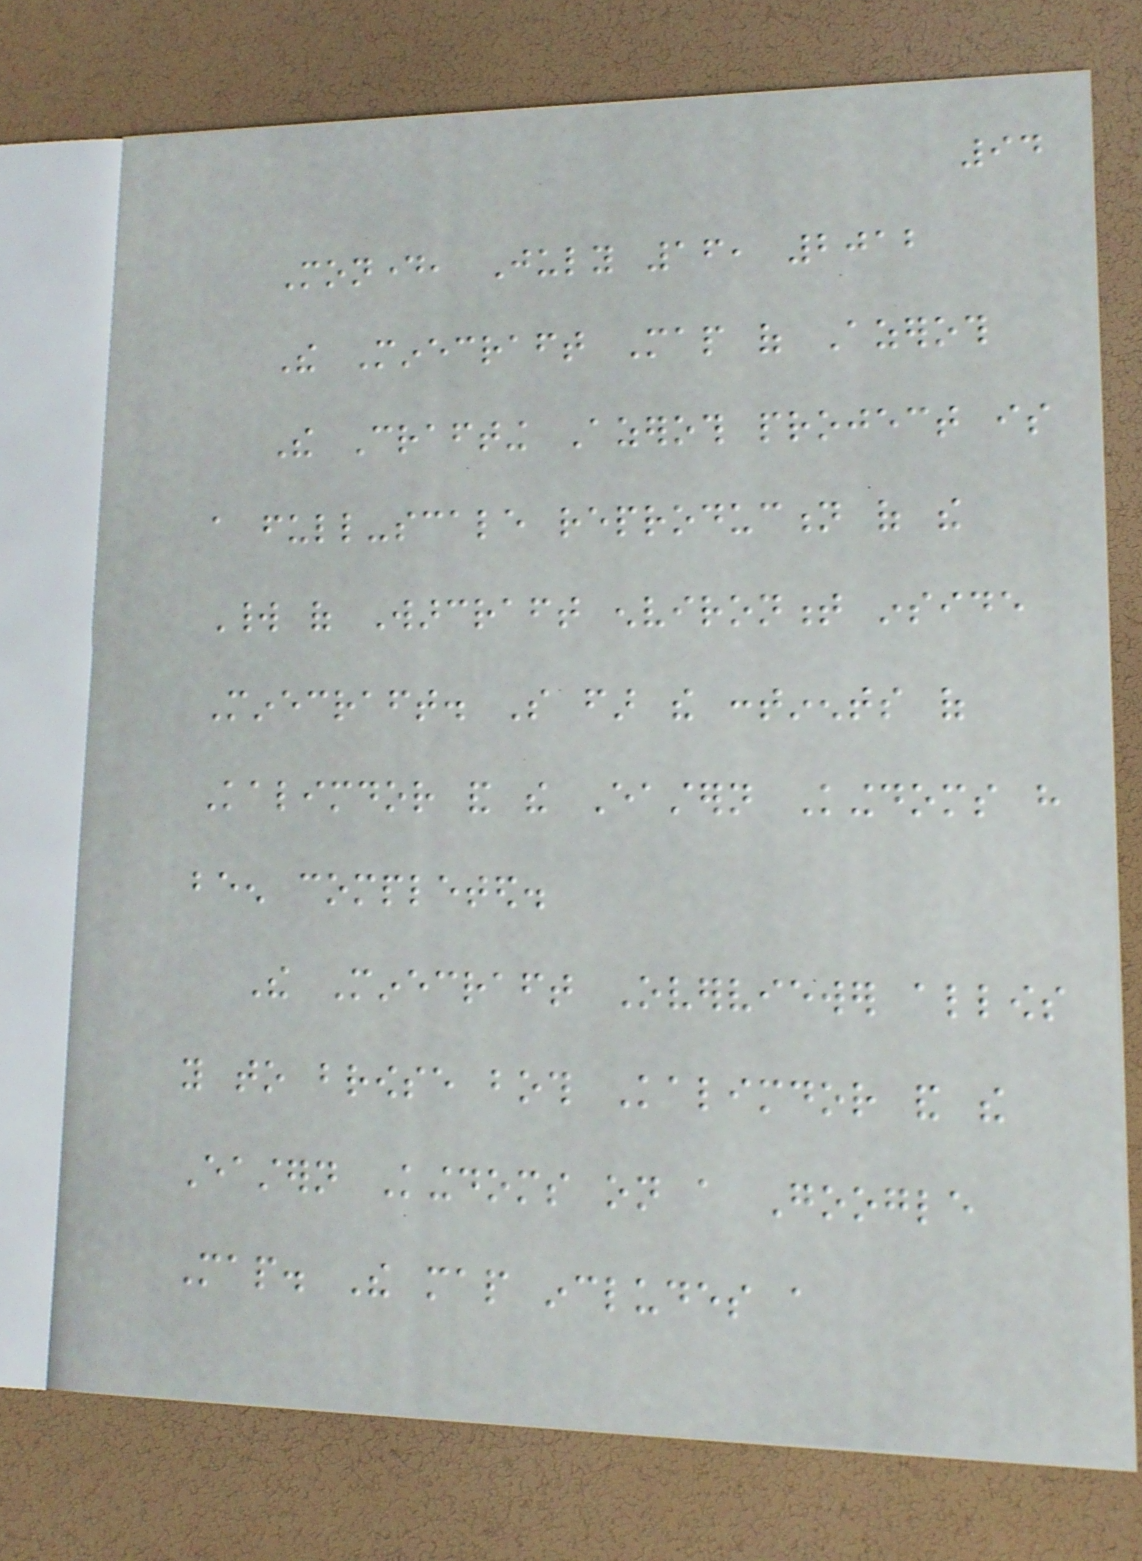94
Monday, July 16, 2012
The Minecraft Map of Azeroth
The Crafting Azeroth project is
a full-scale reproduction of the
World of Warcraft environment inside
Minecraft. So far the continents of
Kalimdor and the Eastern Kingdoms have
been completed.
The Minecraft Overviewer allows
you to browse both Kalimdor and the
Eastern Kingdoms on a Google
Map. The map includes a
